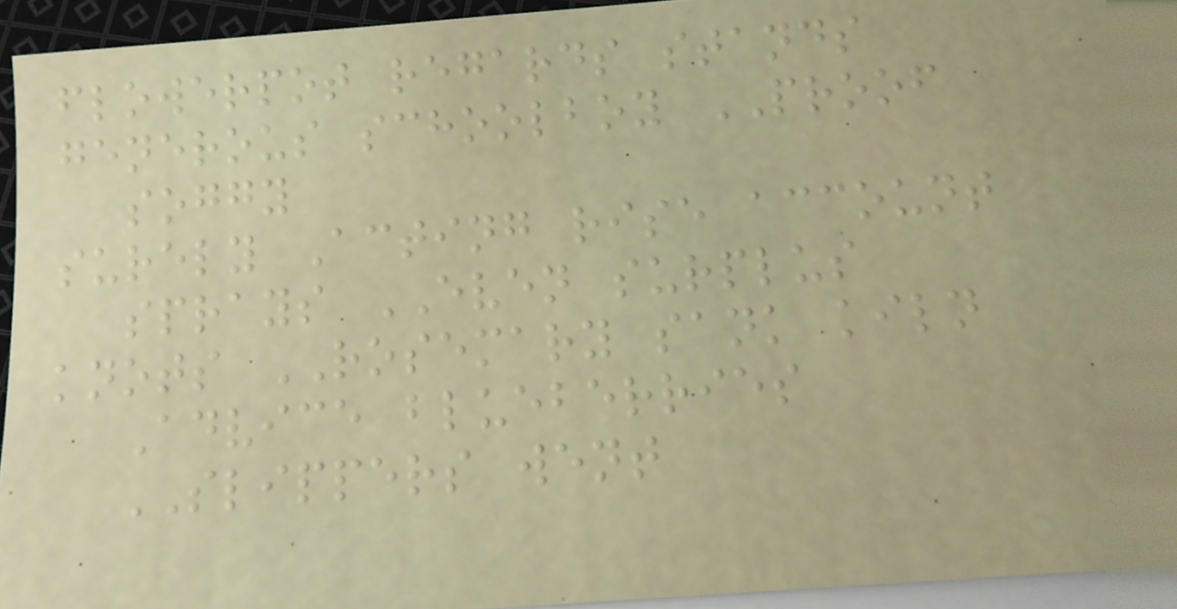flowerpot regards stands
generous schoolboy PROOF
soggy
surely Acting rise account
sprays EVEN surplus
knots ROSEMARY sank kiln
Advice blueberries
SLIPPERS went
